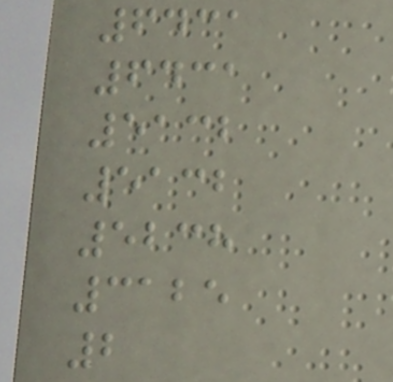6431
6431
5132
5132
5238
3125
2
